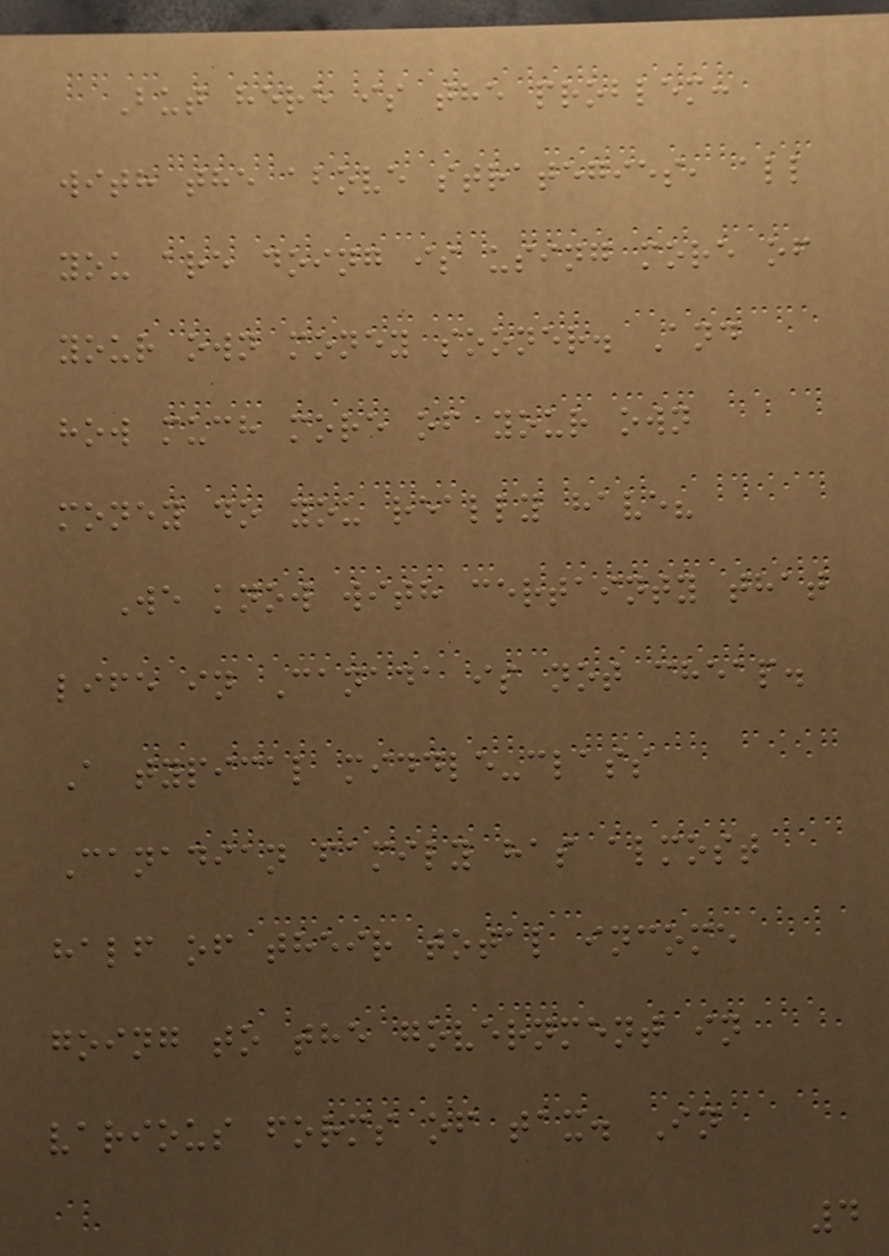But here is the problem:
with the above strategies, all
you are doing is using more of
your own money sooner. And
how much more of your own
money do you really have?
We know with certainty that
life in Canada is not cheap.
A typical middle-class
Canadian family has almost
half of their total income
going to the government in
various forms of tax. In
4
